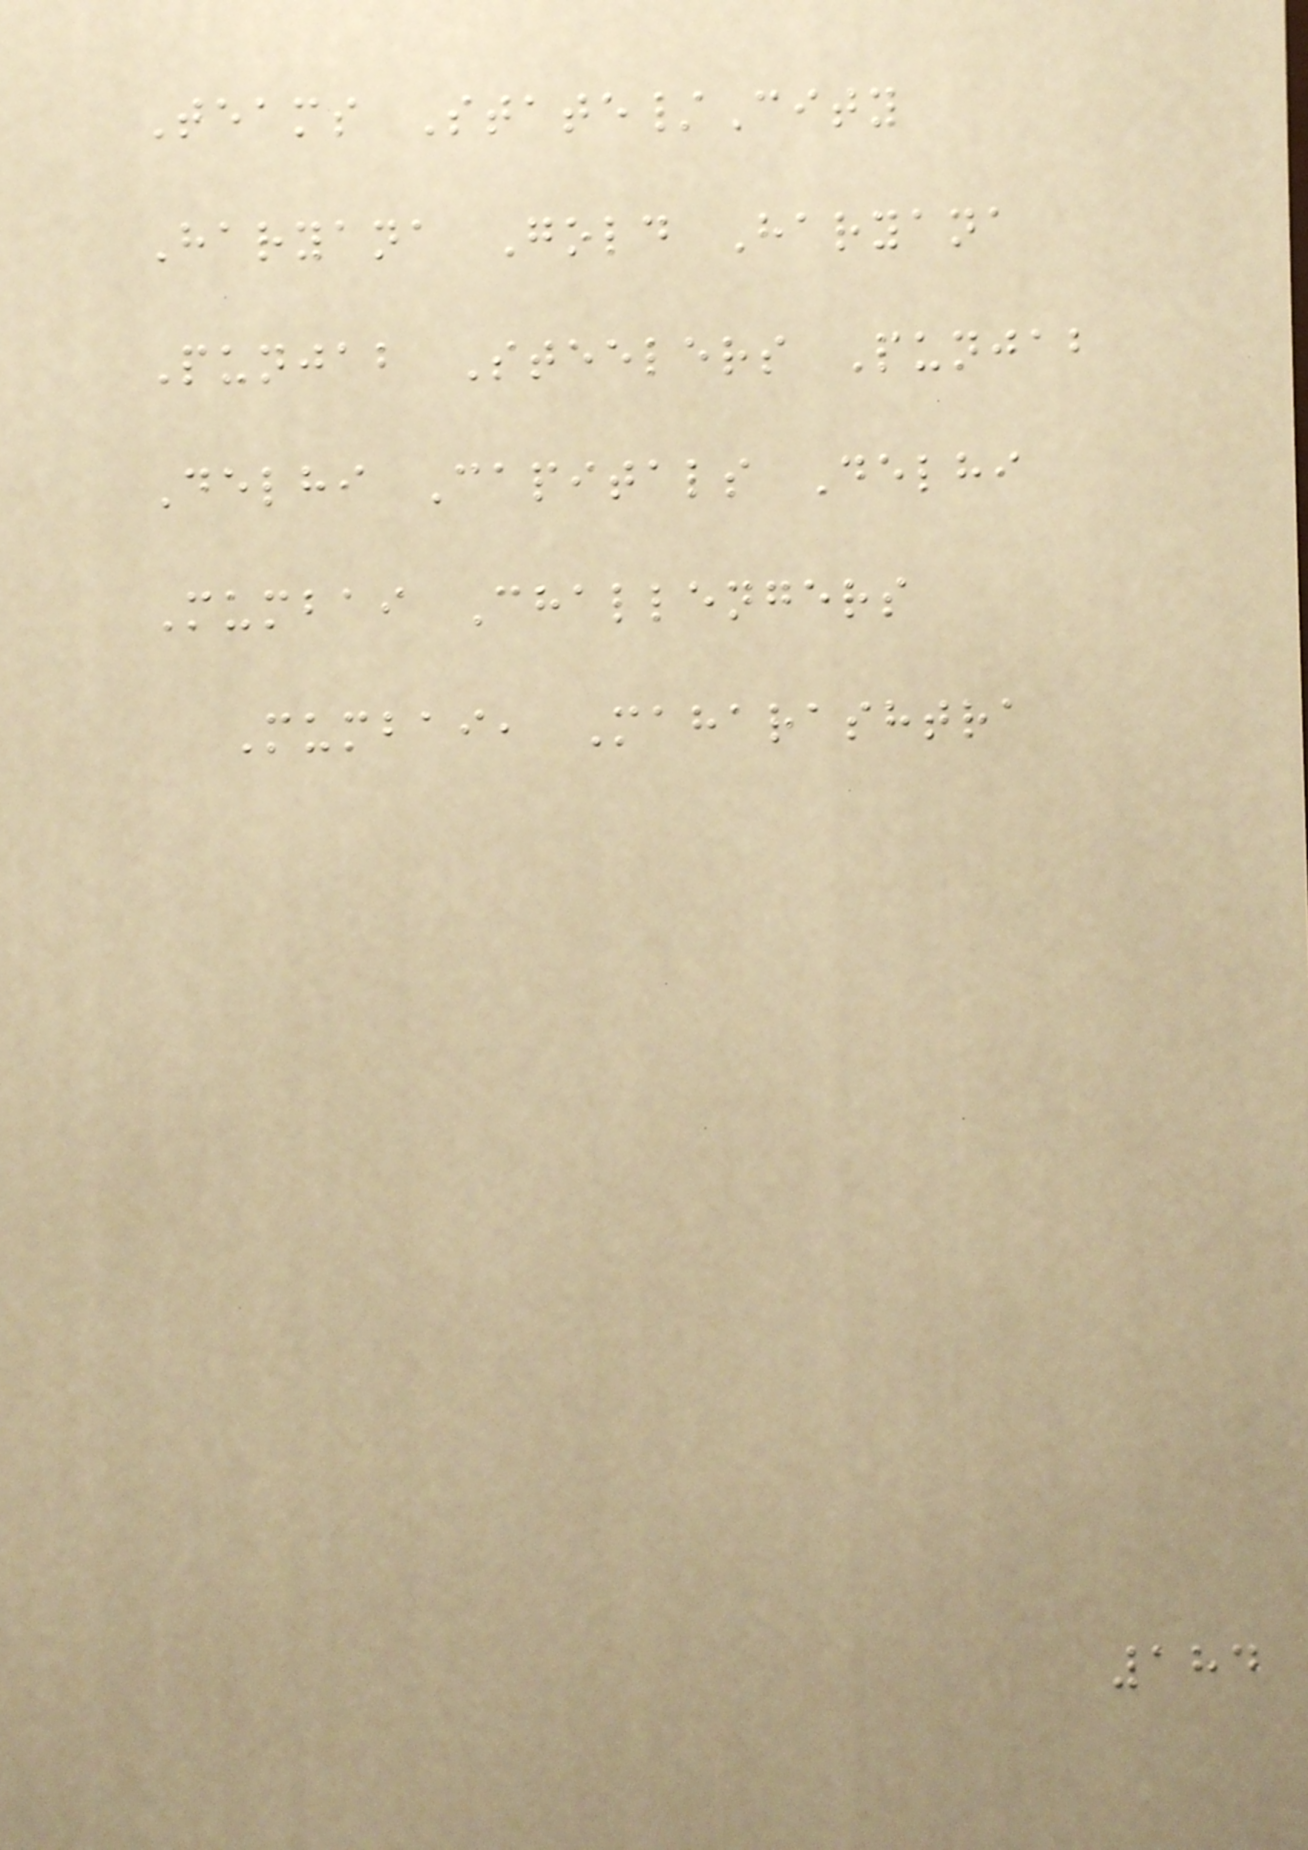Teams State/City
Haryana Gold Haryana
Punjab Steelers Punjab
Delhi Capitals Delhi
Mumbai Challengers
Mumbai, Maharashtra
184
